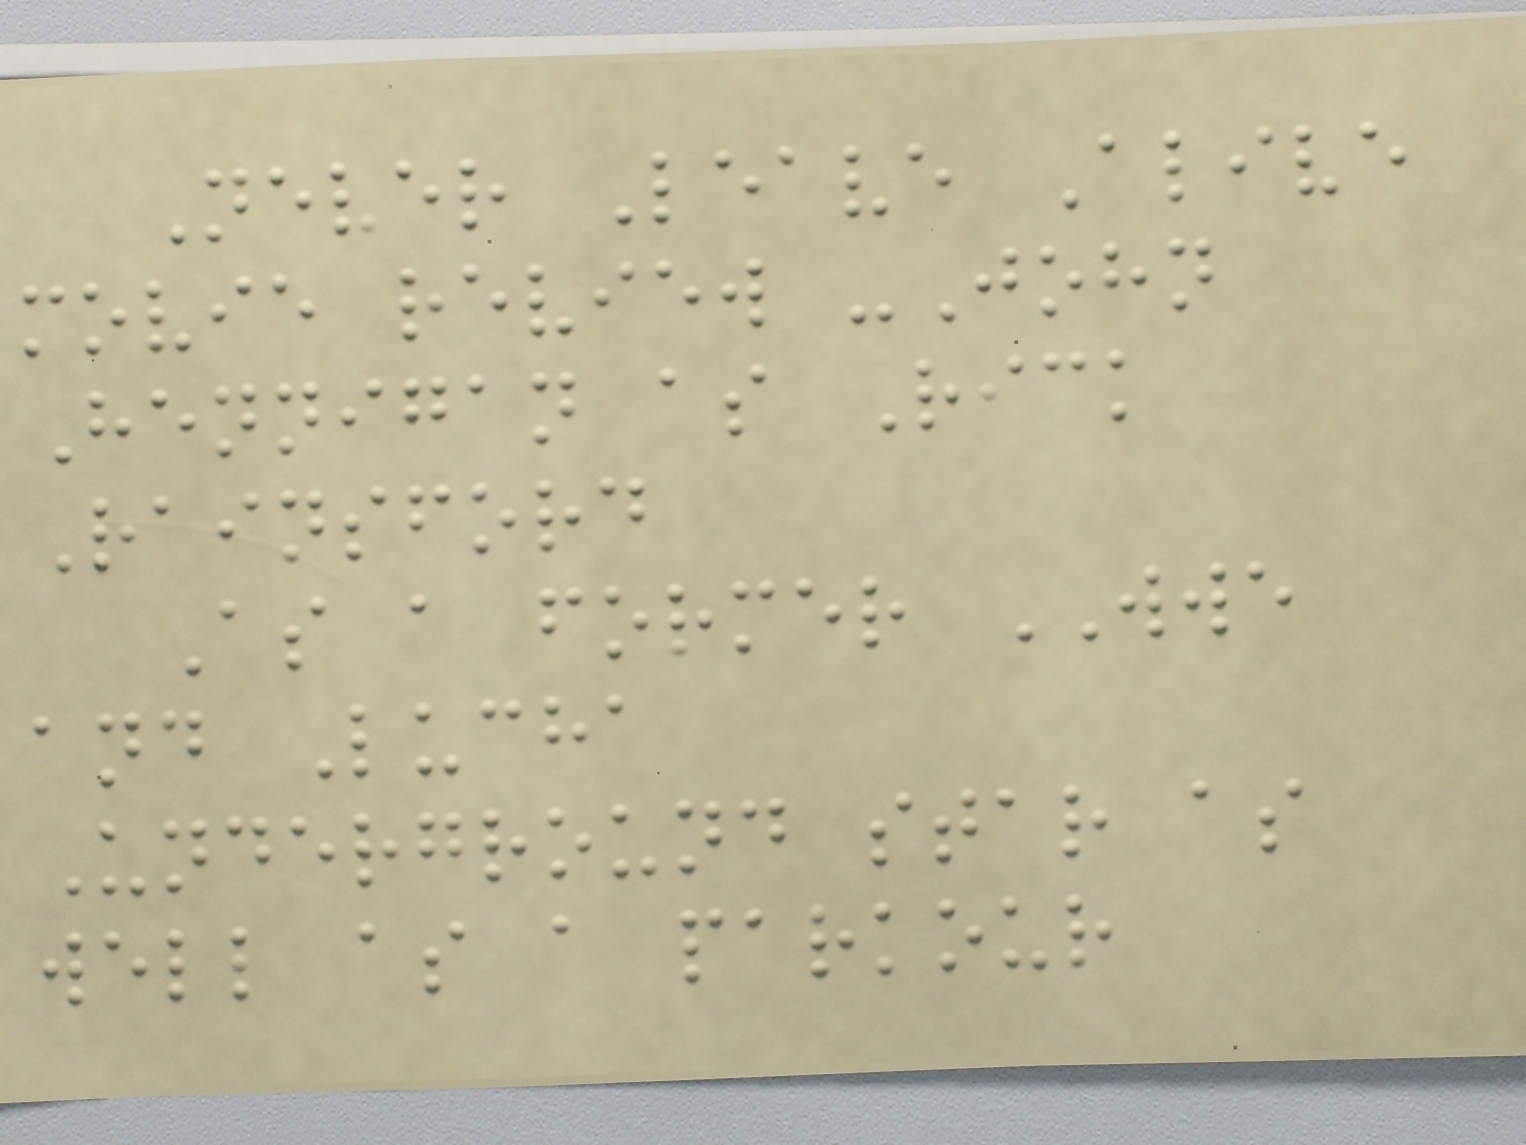Never Leave Alive
movie review -John
Hennigan as Rick
Rainsford
As a former WWE
and Lucha
Underground star as
well as a parkour
